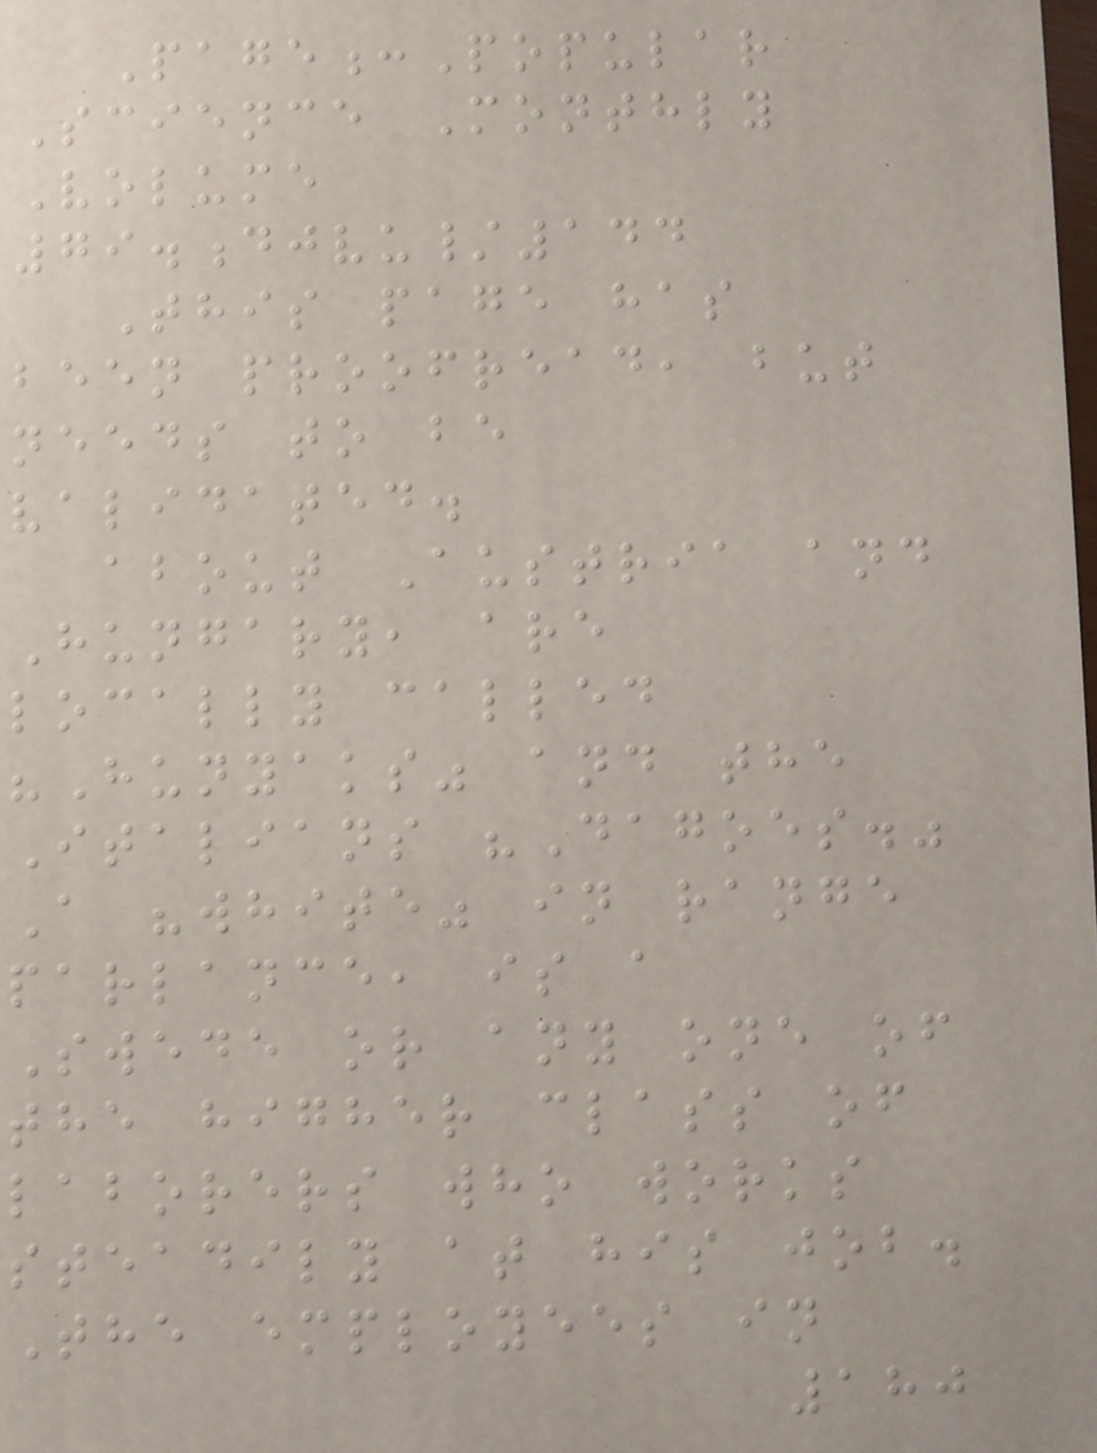Page:Popular
Science Monthly
Volume
79.djvu/144
This page has
been proofread, but
needs to be
validated.
about Austria and
Hungary, are
locally called
"Hunyaks" and the
Italians "Dagoes."
A "white" in range
parlance, is a
Swede or any one of
the higher class of
laborers who works
steadily at his job.
The employees in
180
